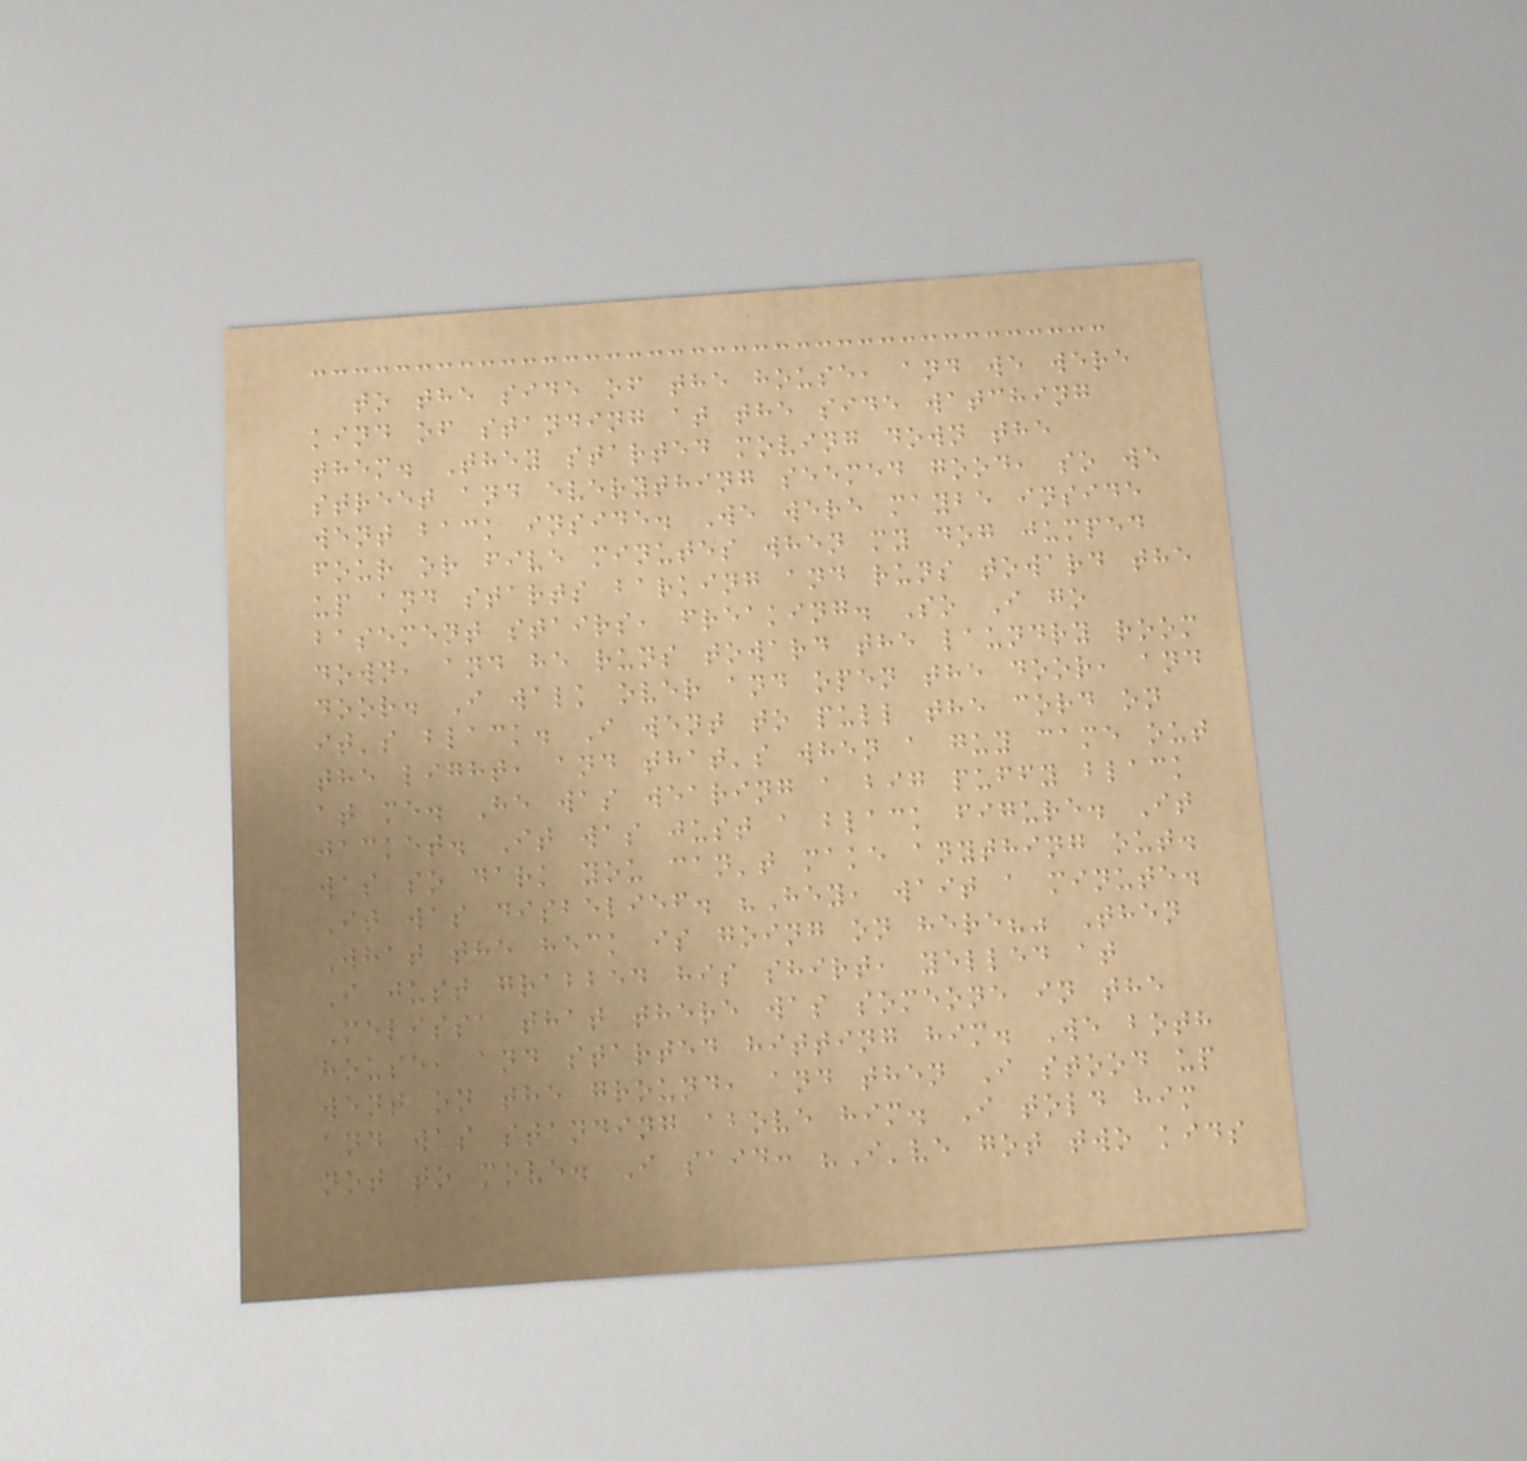to the side of the house, and we were
kind of standing at the side watching
them. They started moving down the
street and everything seemed good, so we
went back inside. We were maybe inside
four or five minutes when my dog jumped
up and starts barking and runs toward the
basement stairs, freaking. So I go
down, and he runs toward the laundry room
door. I walk over and open the door, and
it's black. I went to pull the cord on
the light, and that's when a guy came out
at me. He was wearing a big puffy black
jacket. It was just a black figure. It
was so dark you can't make anything out.
It was disbelief. "Hey, wait a minute.
What the heck is going on here?" Then
I just grabbed his shirt, yelled at
Melissa that there was someone in the
house, and started hitting him. We both
went on the ground, and then I stood up
and was standing above him. I told him
not to move. I said: "I've got two kids
